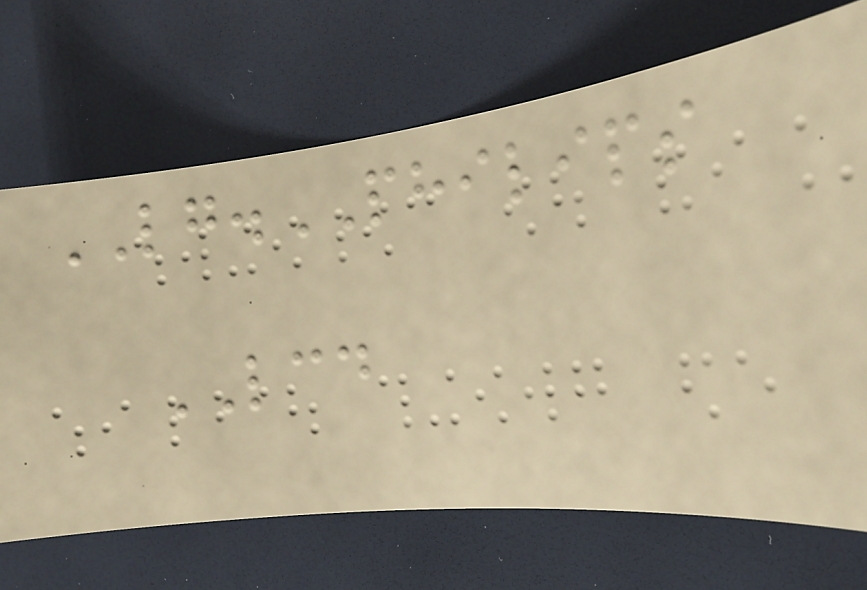LG.PHILIPS
LCD
